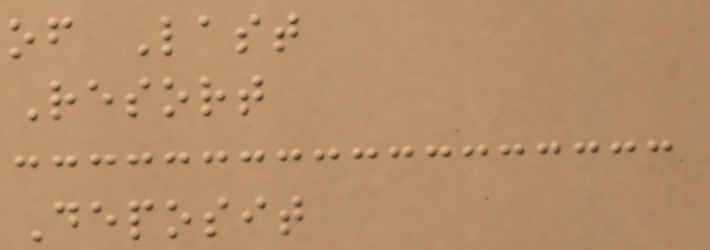of Last
Resort
Deposit
